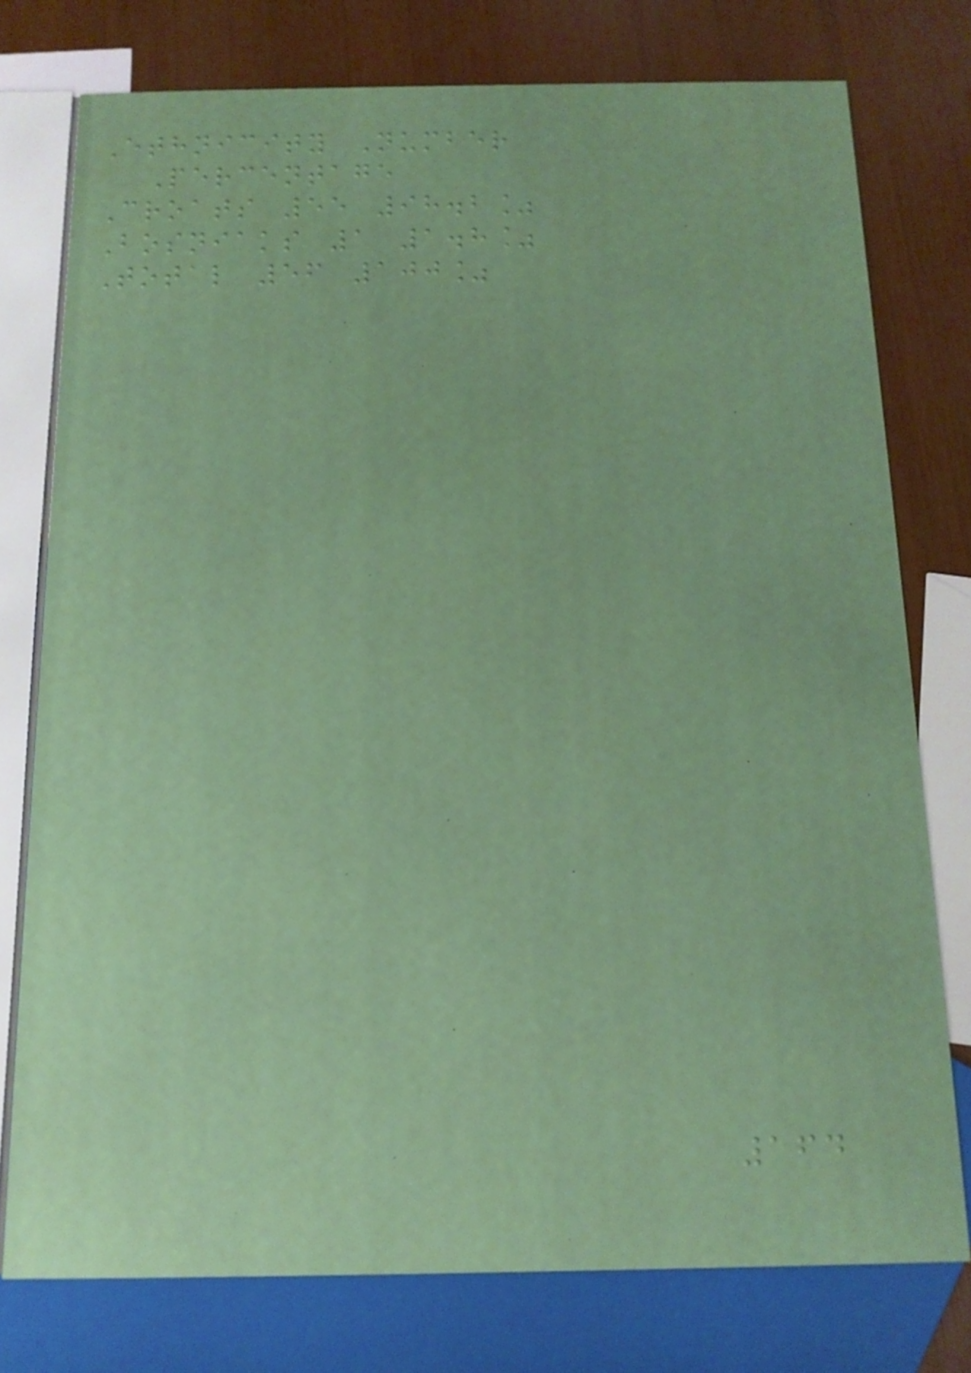Ethnicity Number
Percentage
Croats 55 98.2%
Bosniaks 1 1.8%
Total 56 100%
164
